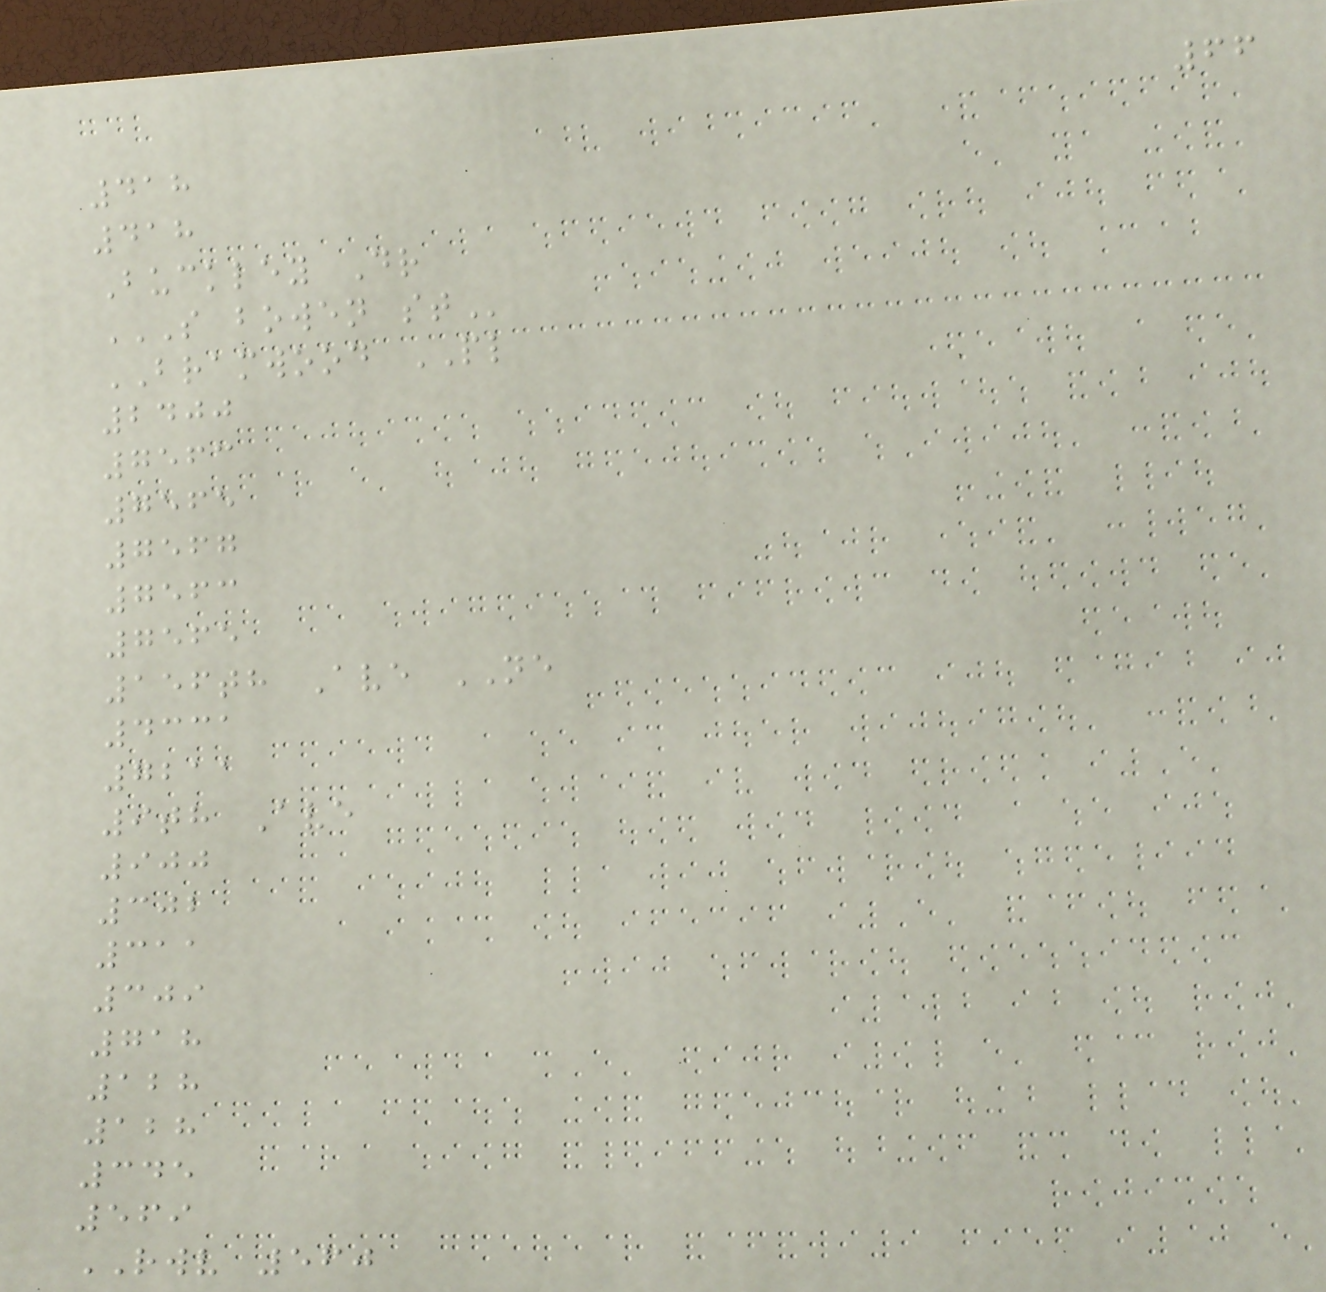66
418
418
Buckley Dr
S BOWEN ST
BRAMWOOD PL
2400
7563
7565
7567
7563
7565
156th Ave NE
4331
7211
9th Ave
900
302
311
309
718
128
128
345
569
RWV 560
